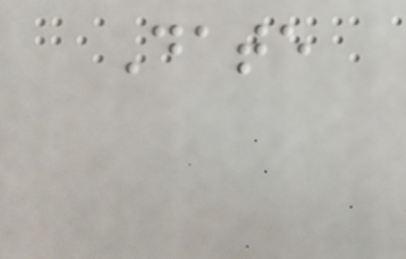Date
